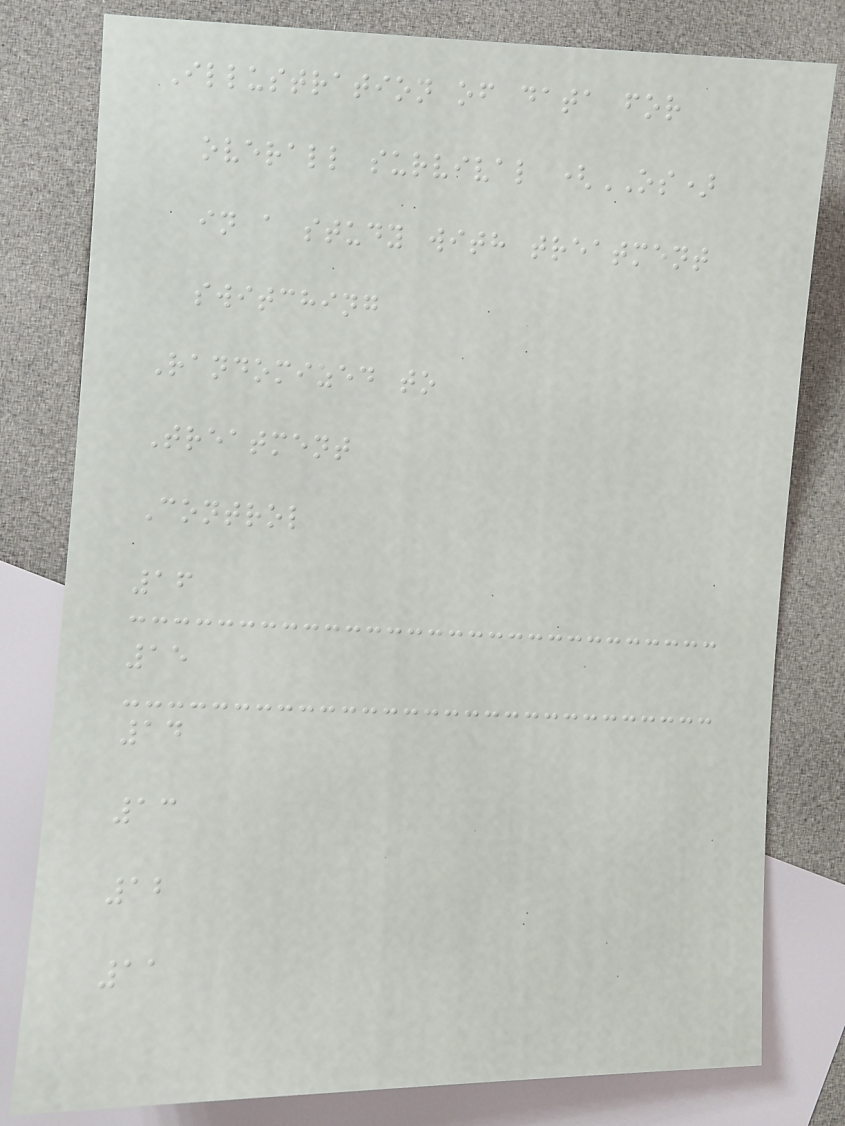Illustration of data for
overall survival (OS)
in a study with treatment
switching
Randomized to
Treatment
Control
16
15
14
13
12
11
